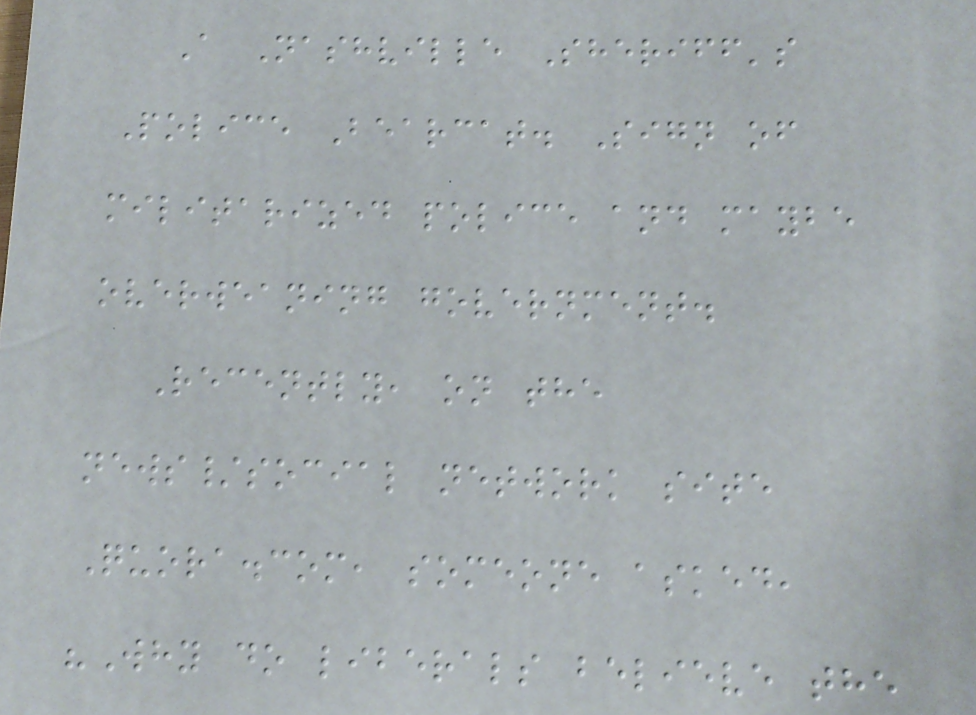A Nashville Sheriff's
Police Bearcat. Sign of
militarized police and maybe
overweaning government.
Recently, on the
news/social network site
Quora.com, someone asked,
"Why do liberals believe the
